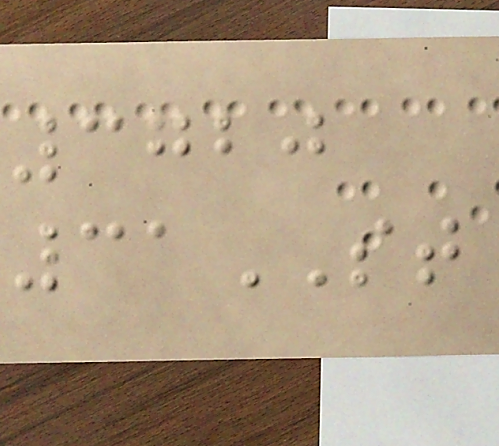3720
31ST
